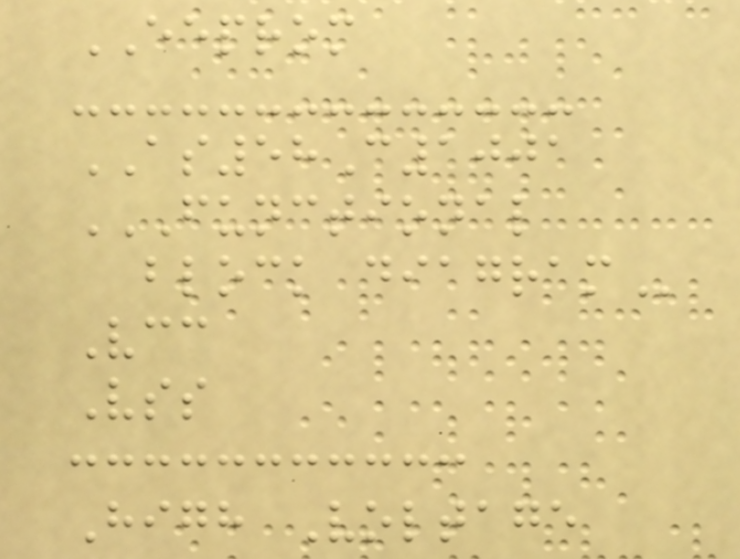EEPROM
AS58C1001
FUNCTIONAL
BLOCK DIAGRAM
Vcc
Vss
High Voltage
